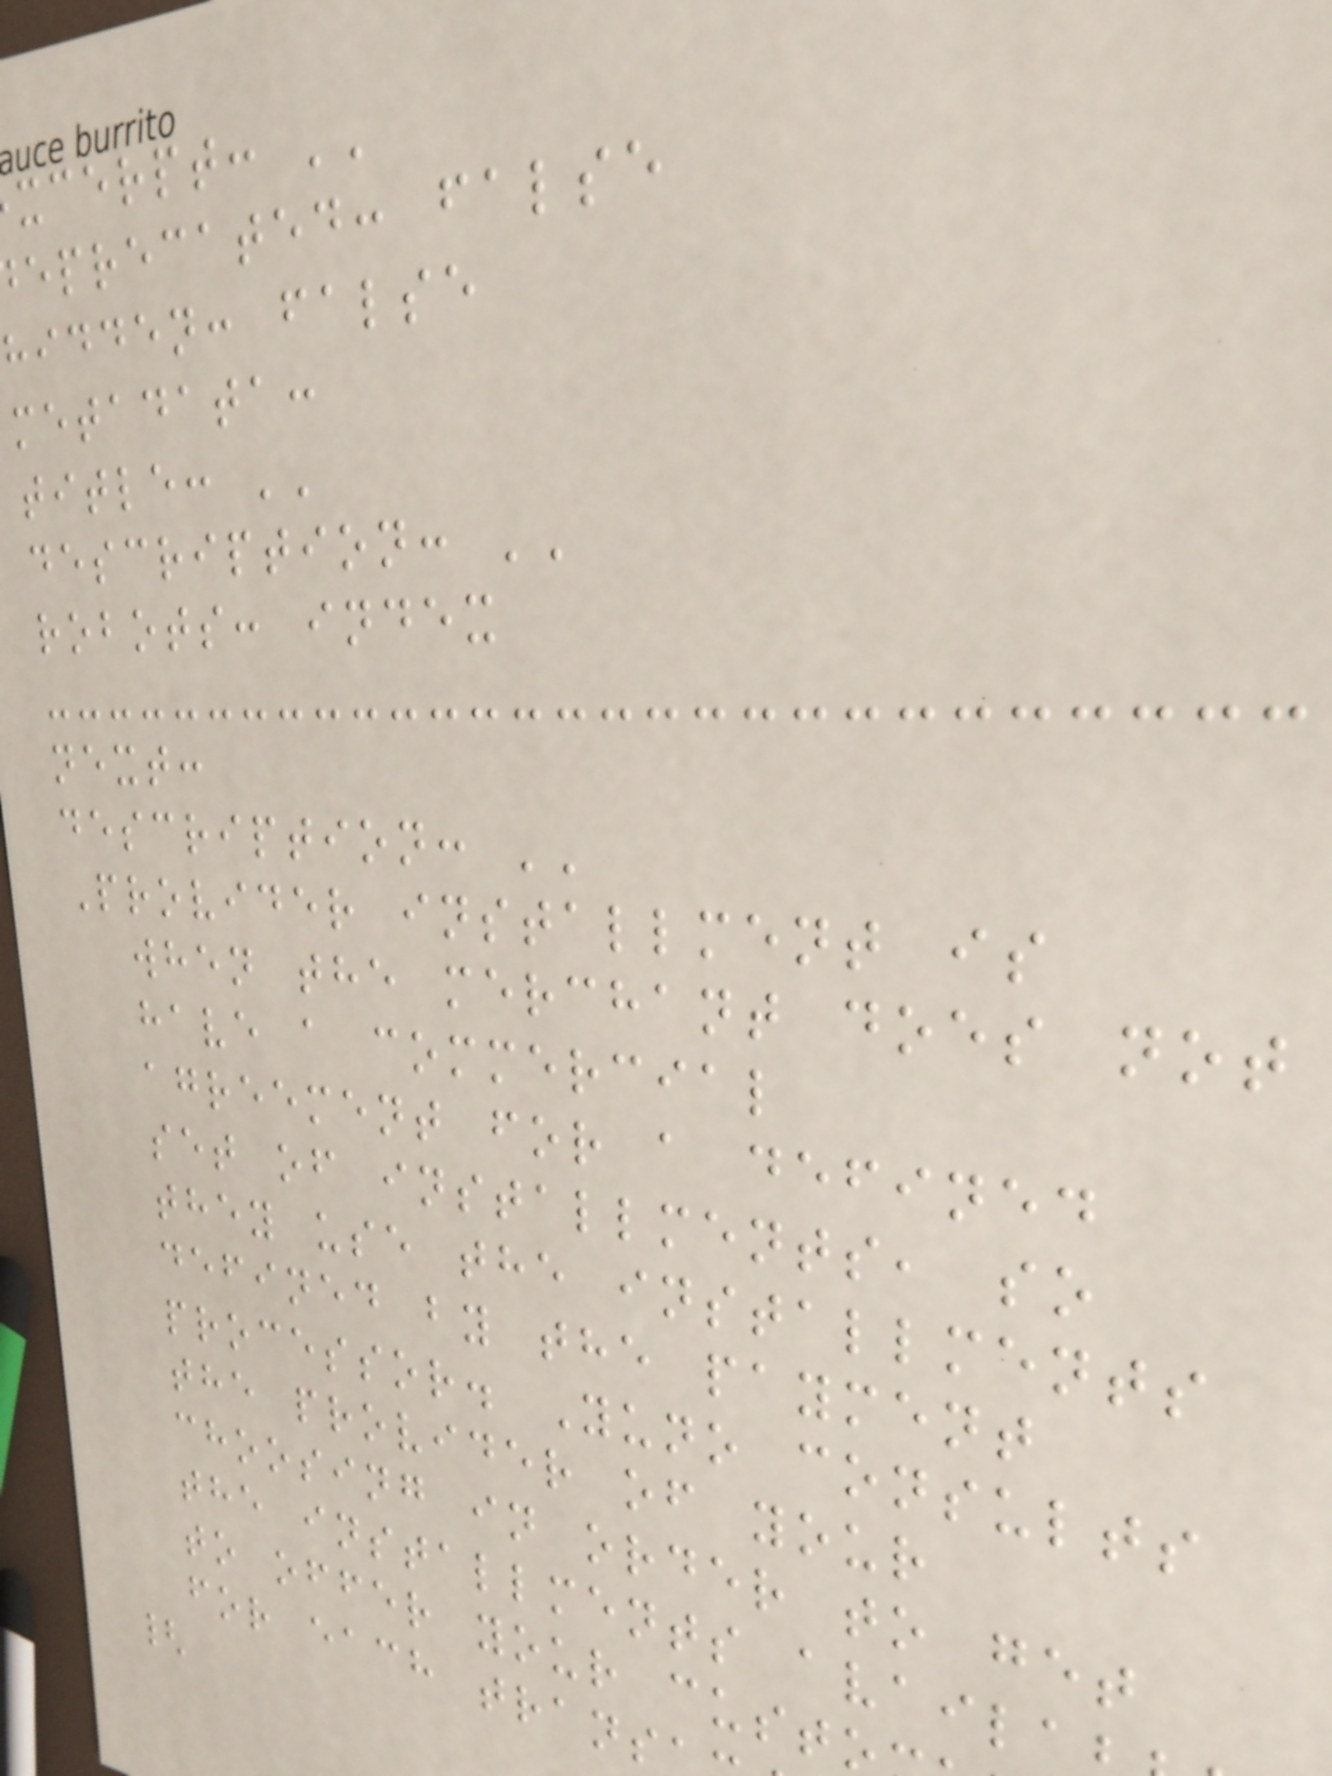xcerpt: ''
eprecated: false
hidden: false
metadata:
title: ''
description: ''
robots: index
next:
description: ''
Provider installment is
when the merchant does not
have a commercial
agreement for a defined
set of installments, so
they use the installments
defined by the payment
processor. Yuno consults
the provider of your
choosing in order to get
the installments availa
to offer your cust
for each trans
{
